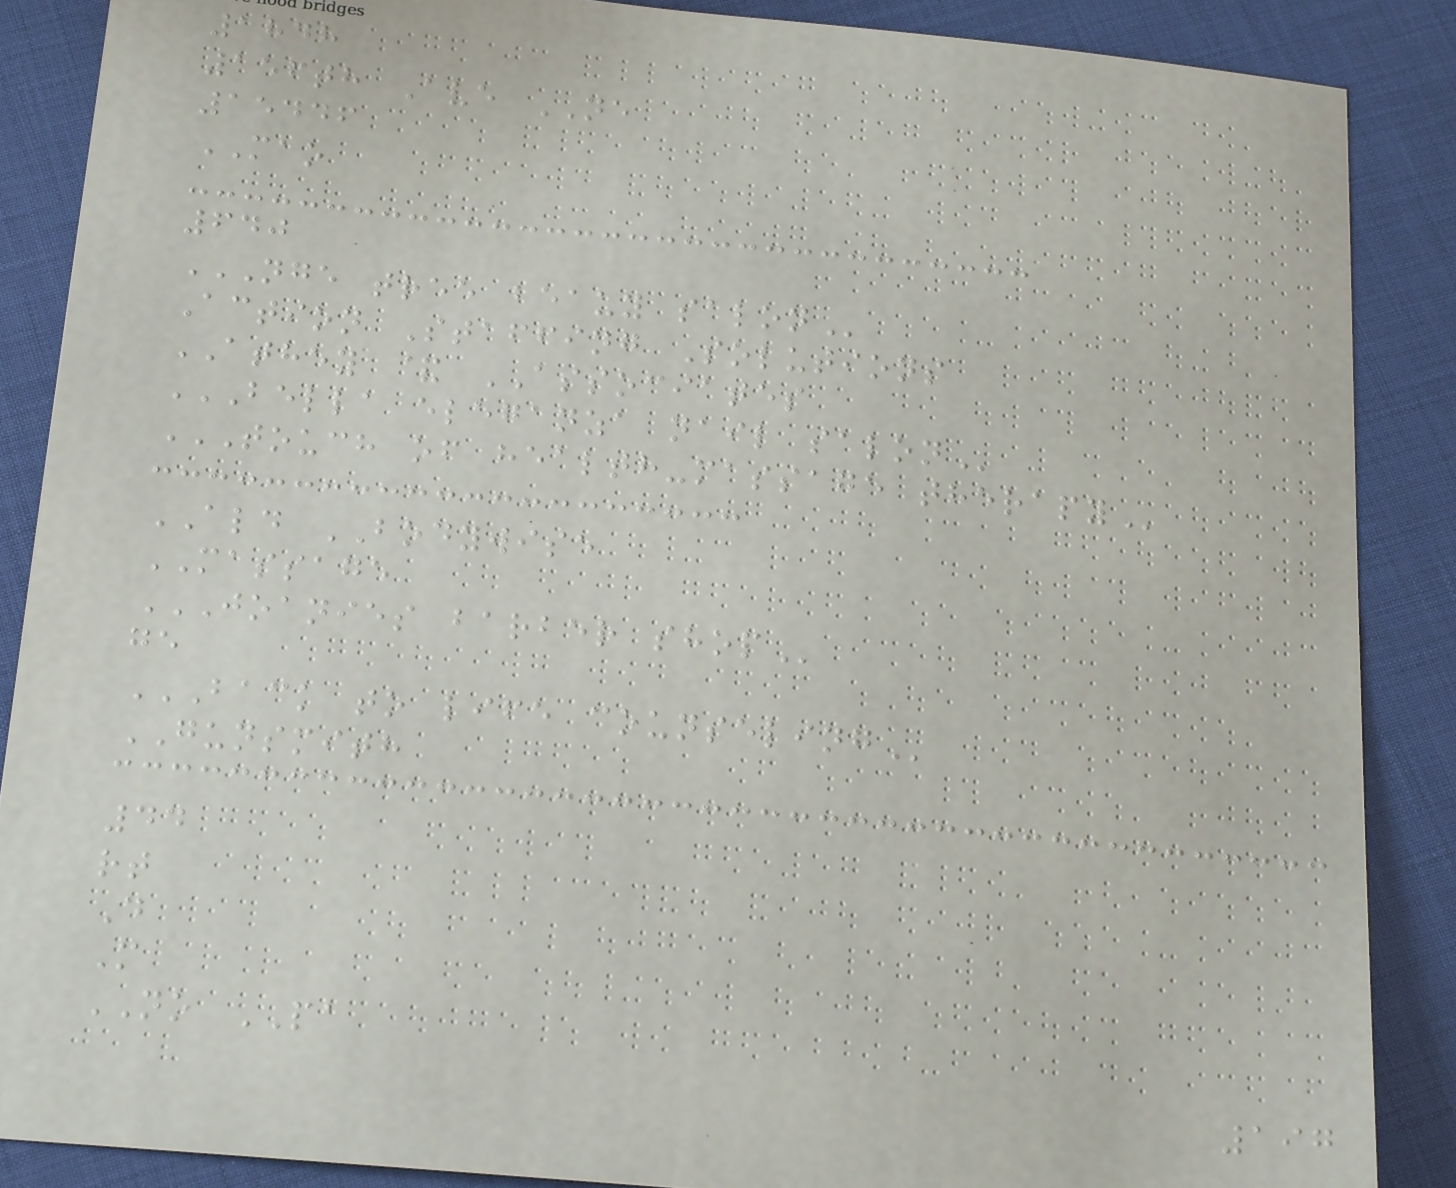1848
156th Ave NE
15446
MAO
640
NGE TREE BEAUY SALON
Action Staffing Solutions
ATHEY & ASSOCIATES
BELLA ELEGANZA NAIL SALON
TOUCH OF HEALTH-MASSAGE THERAPY
ALD BODYWISE
MASSAGE
JOANIES BARBER SHOP
ge
BACK TO LIFE COUNSELING
GUNSMITH
44
rt
D
M
NO PA
197
